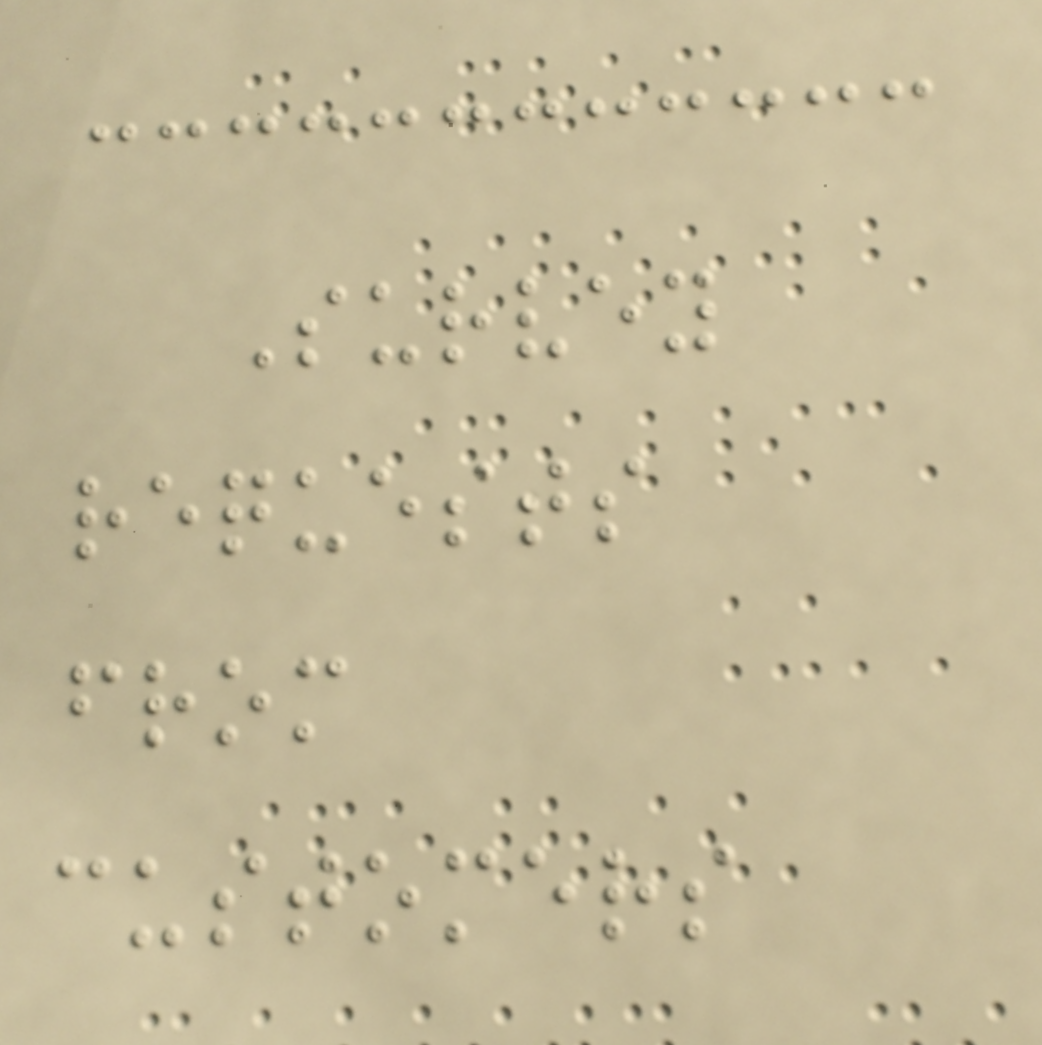Survey
requests
from
customers
